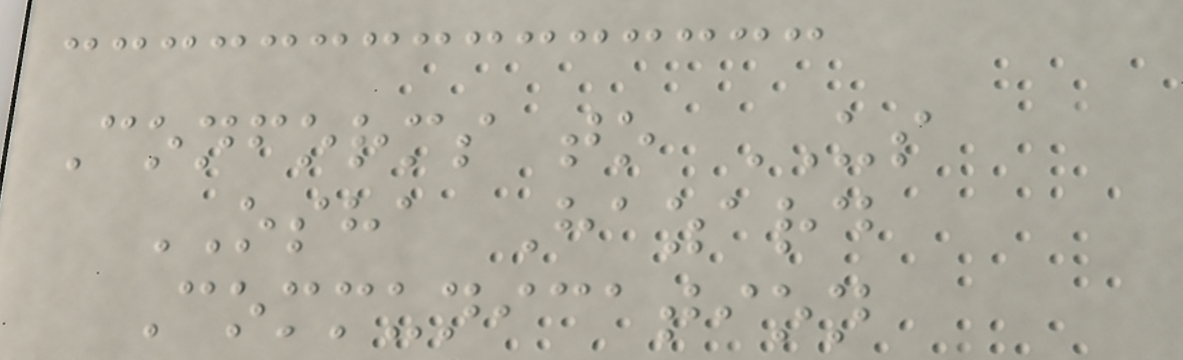Conforms to US
OSHA Hazard
Communication
